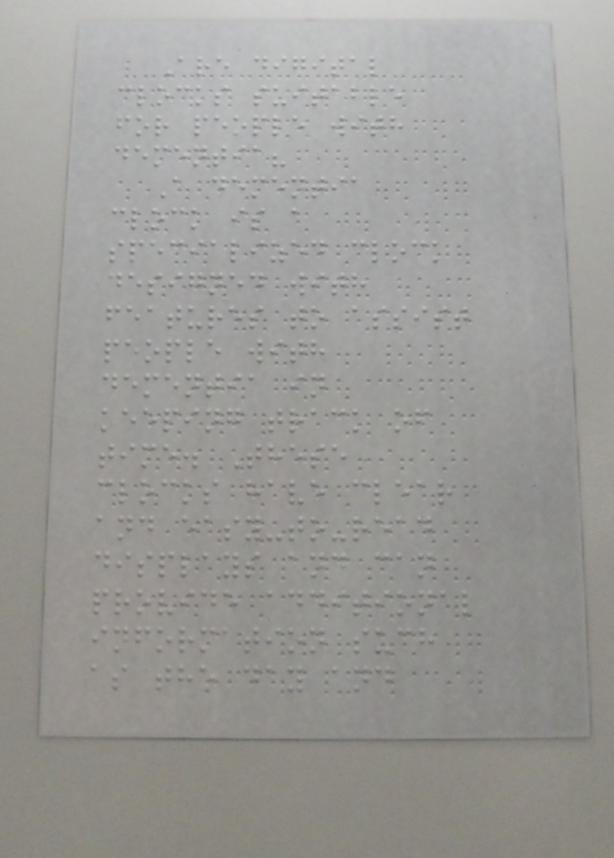Are digital
clocks suitable
for people with
dementia?
A dementia
clock is a
specialized clock
designed with
features to assist
people with
dementia in
keeping track of
time. These
clocks have clear
and easy-to-read
displays and can
provide additional
information such
as the day and
